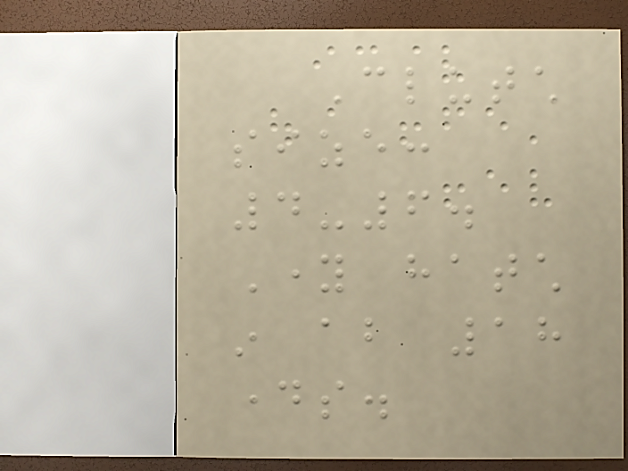Clutch
size:
4-6.
Young hatch
in about 18
days.
